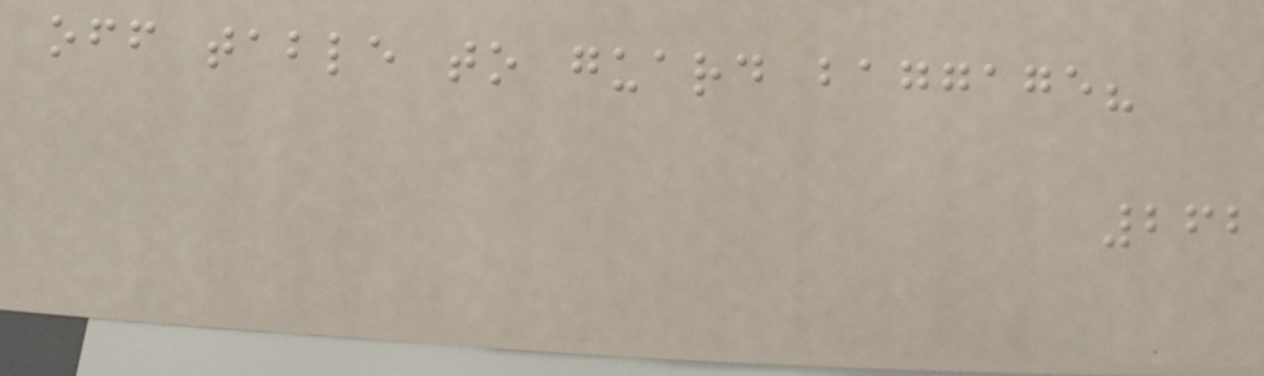off table to guard baggage?
262
